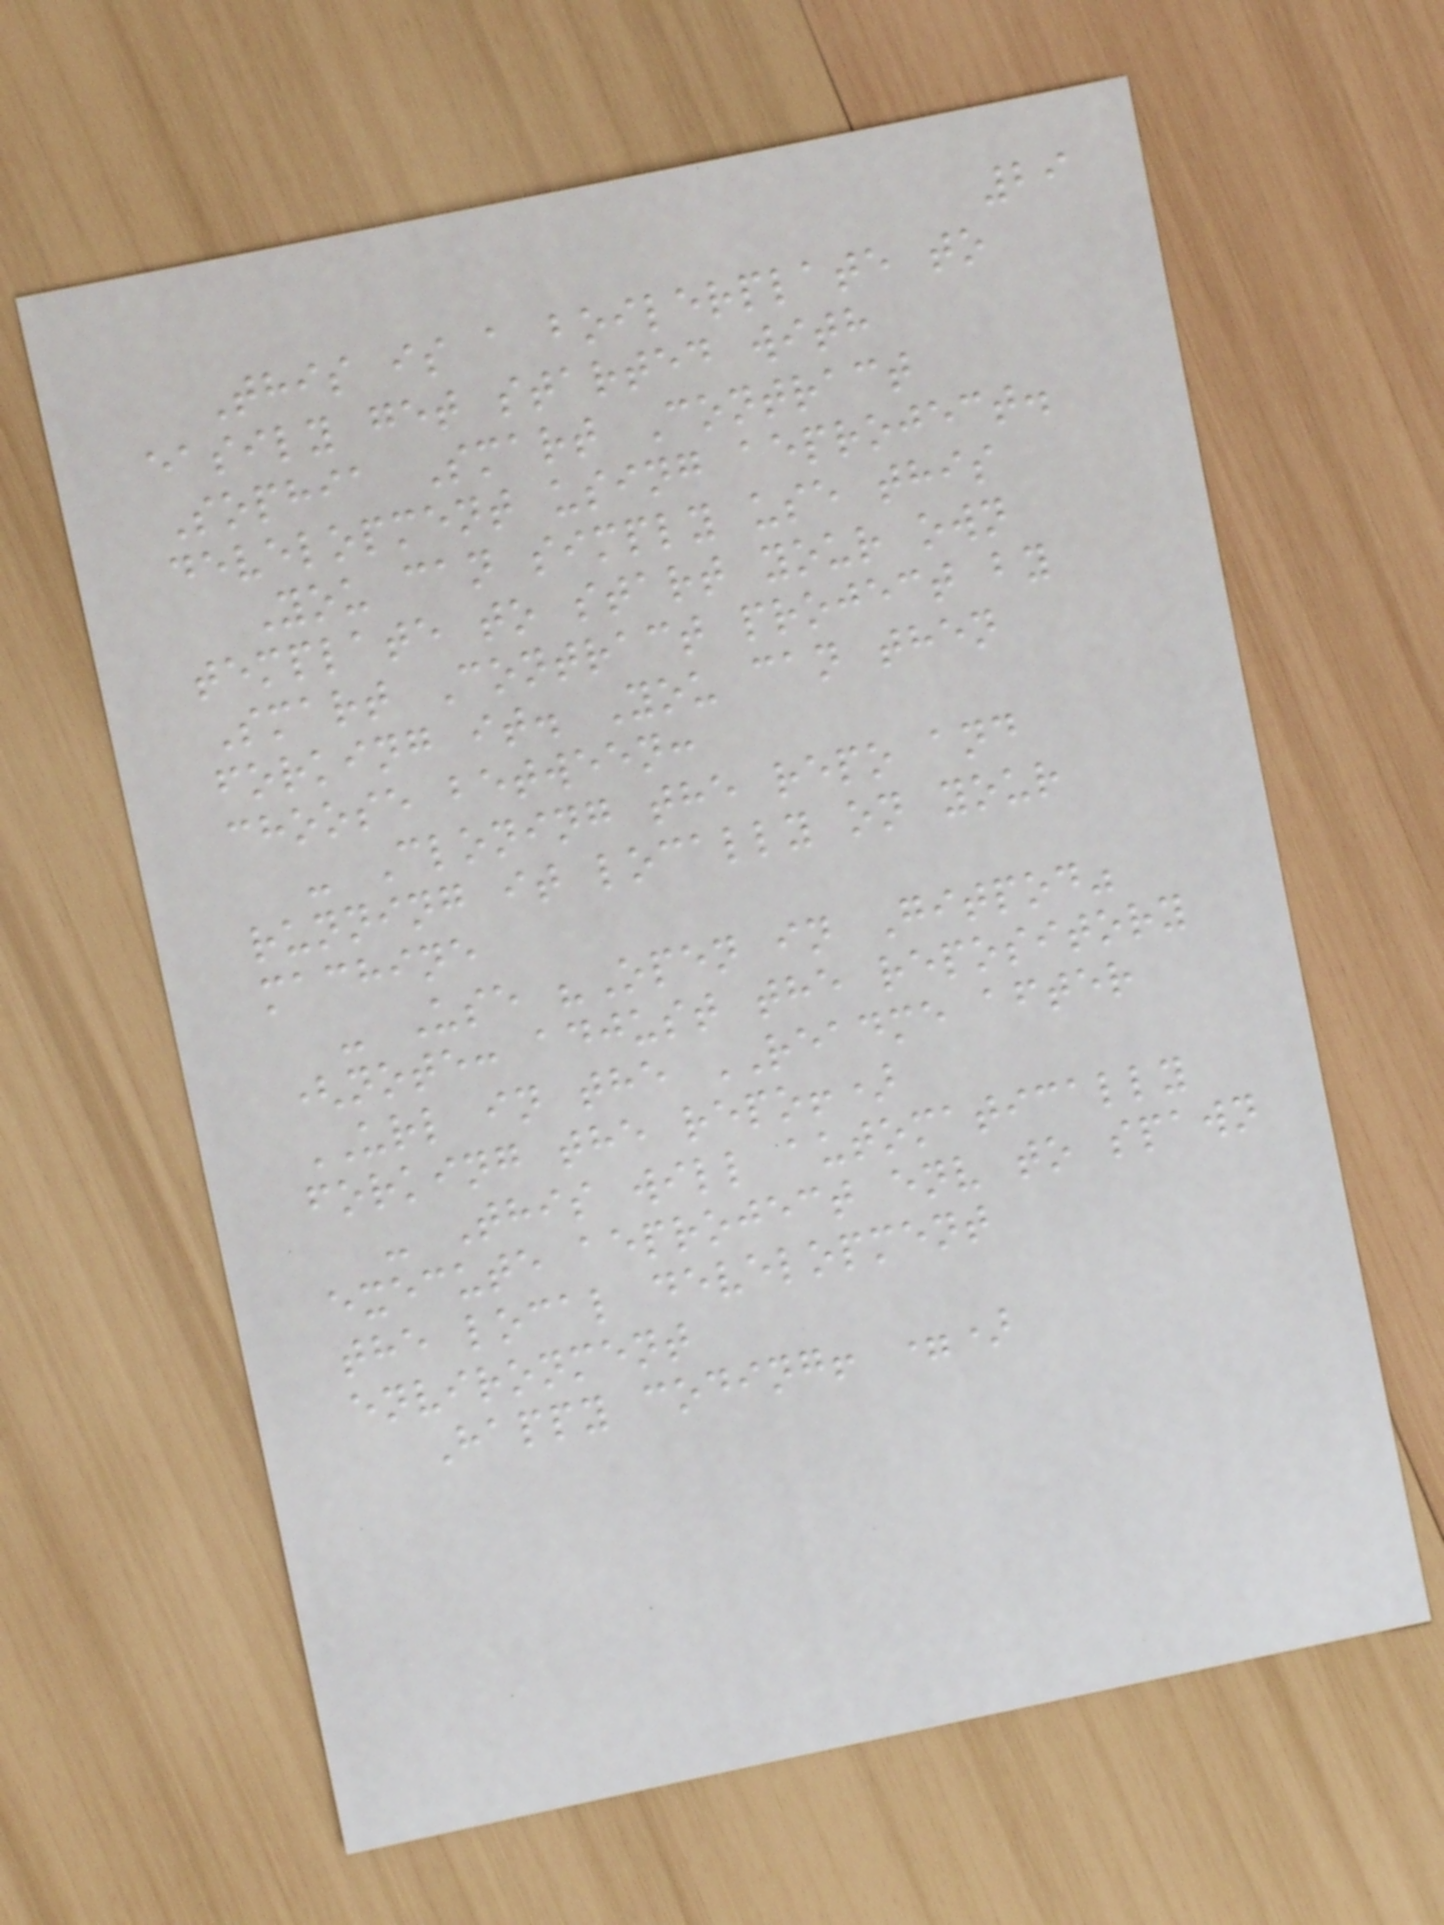29
This is a boilerplate to
easily get started with
Sophia Smart Contract
development using aeproject.
You can simply use this
template to start your own
Smart Contract project by
forking it. You can then
choose between:
- Cloning the repo and
running it locally on your
machine
- Use "Open in Gitpod"
(note: adjust the repository
URL in the README after
forking the repo!)
- This will automatically
execute aeproject env to spawn
the local development
environment
Happy coding! =)
